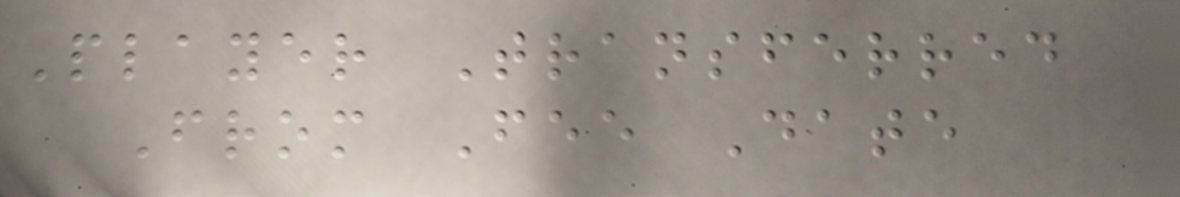Player Transferred
From Fee Date
